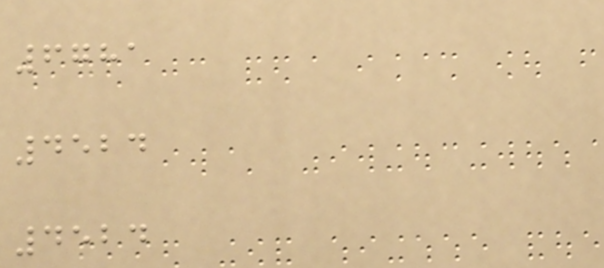6781
4524
4524
